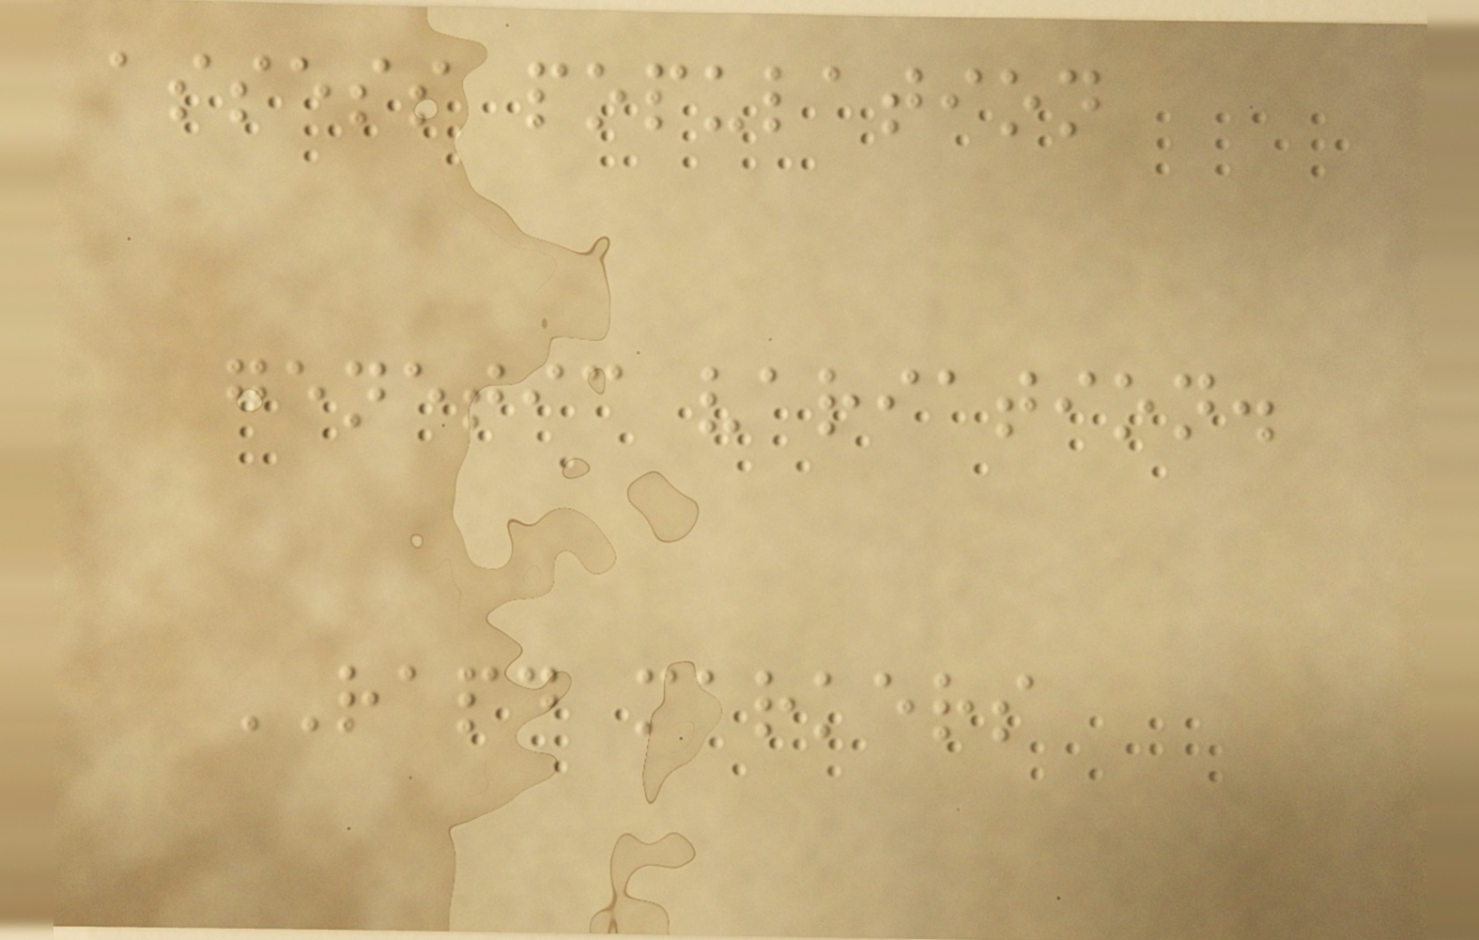assess population
genetic variation.
RAPD markers
